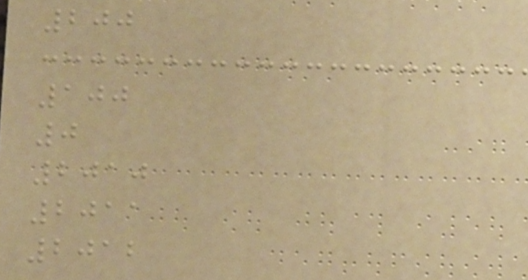200
100
0
2010
2011
2012
